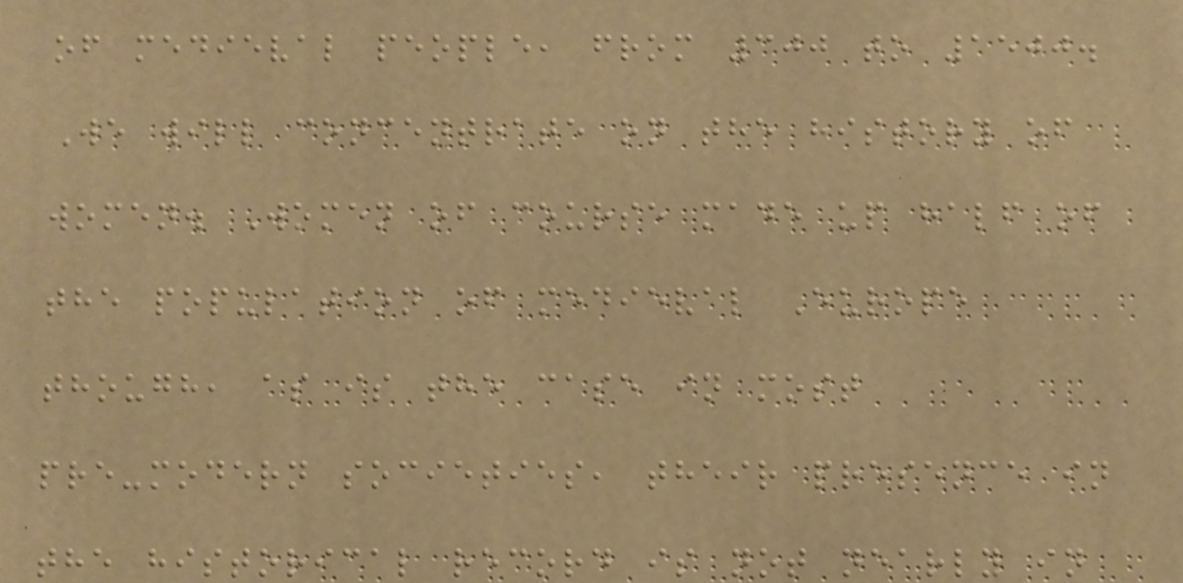of medieval people, from 300 to 1500.
We will concentrate on the history of
women. Women of course made up half of
the population of medieval Europe
though, as is the case in most
pre-modern societies, their presence in
the historical record is not nearly in
